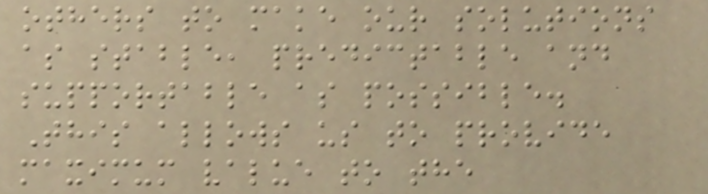others to make our solutions
as stable, predictable and
supportable as possible.
This allows us to provide
maximum value to the
